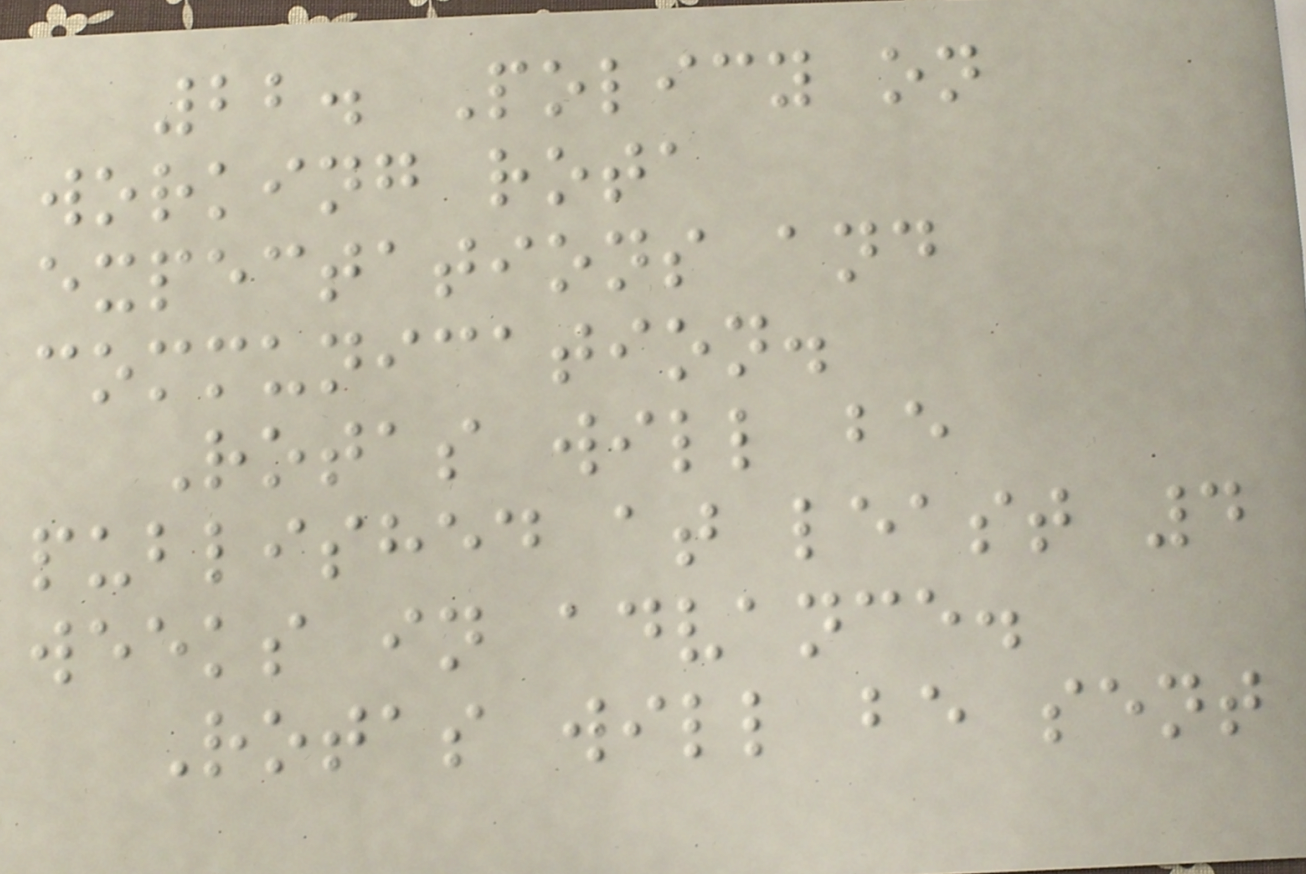22. Policy on
working rota
expectations and
communication.
Rotas will be
published at least 4
weeks in advance.
Rotas will be sent
